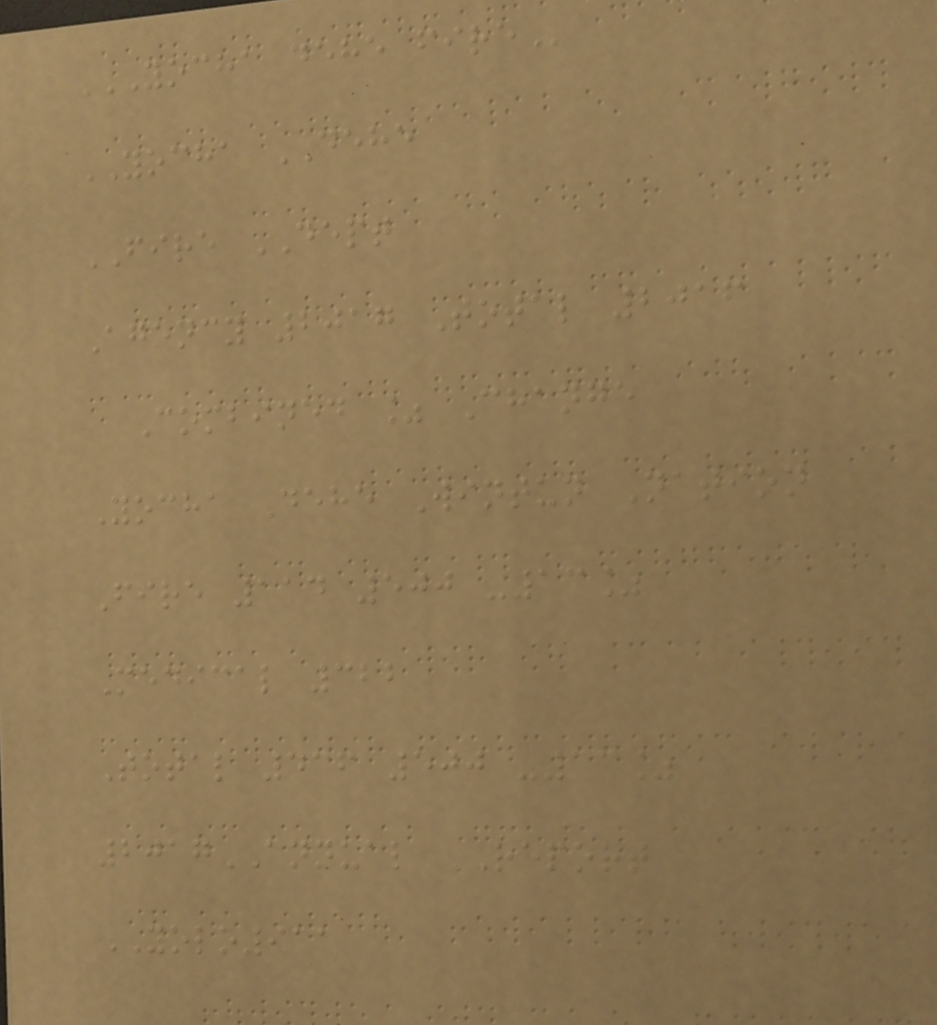YOCHA DEHE FIRE
YOCHA DEHE
FIRE DEPT
Agency 2017 Total 2016
Combined % Change
Yocha Dehe Wintun Nation
Fire 114 500 -13%
Medical 322
Total 436 500 -13%
2017ANNUAL REPORT
YOLO911
